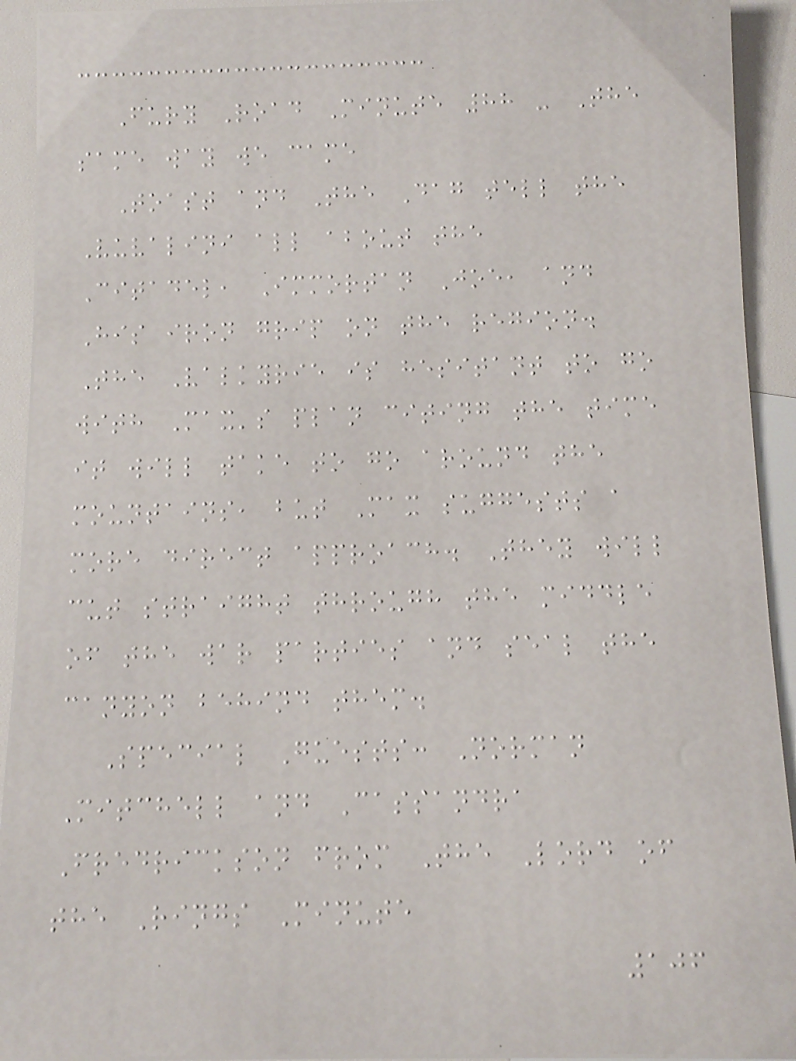Fury Road Minute 88 - The
same way we came
Toast and The Dag tell the
Vuvalini all about the
Citadel, Immortan Joe, and
His iron grip on the region.
The Valkyrie is hesitant to go
with Max's plan citing the time
it will take to go around the
mountains, but Max suggests a
more direct approach. They will
cut straight through the middle
of the war parties and seal the
canyon behind them.
Special Guests: Norman
Mitchell and Cassandra
Fredrickson from The Lord of
the Rings Minute
106
